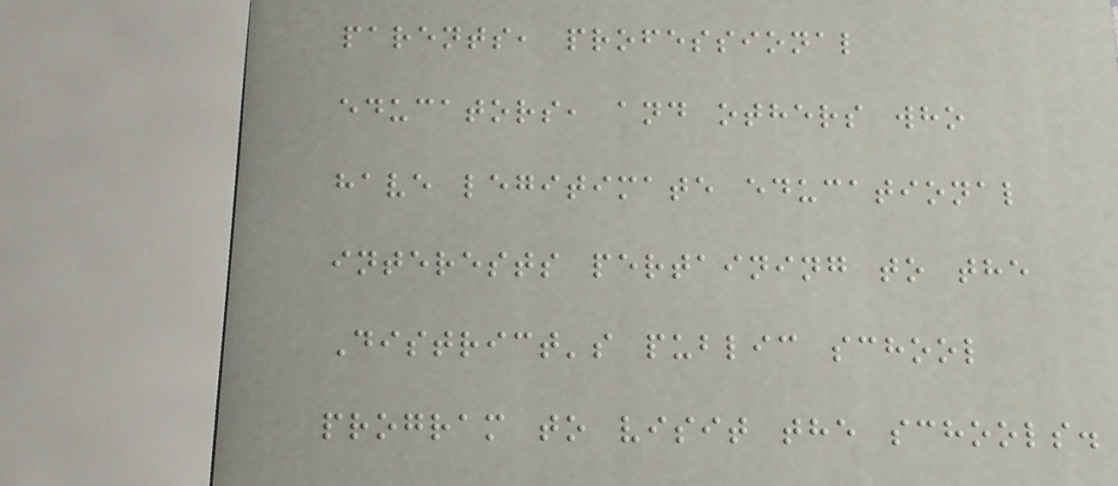parents, professional
educators, and others who
have legitimate educational
interests pertaining to the
District's public school
program to visit the schools.
